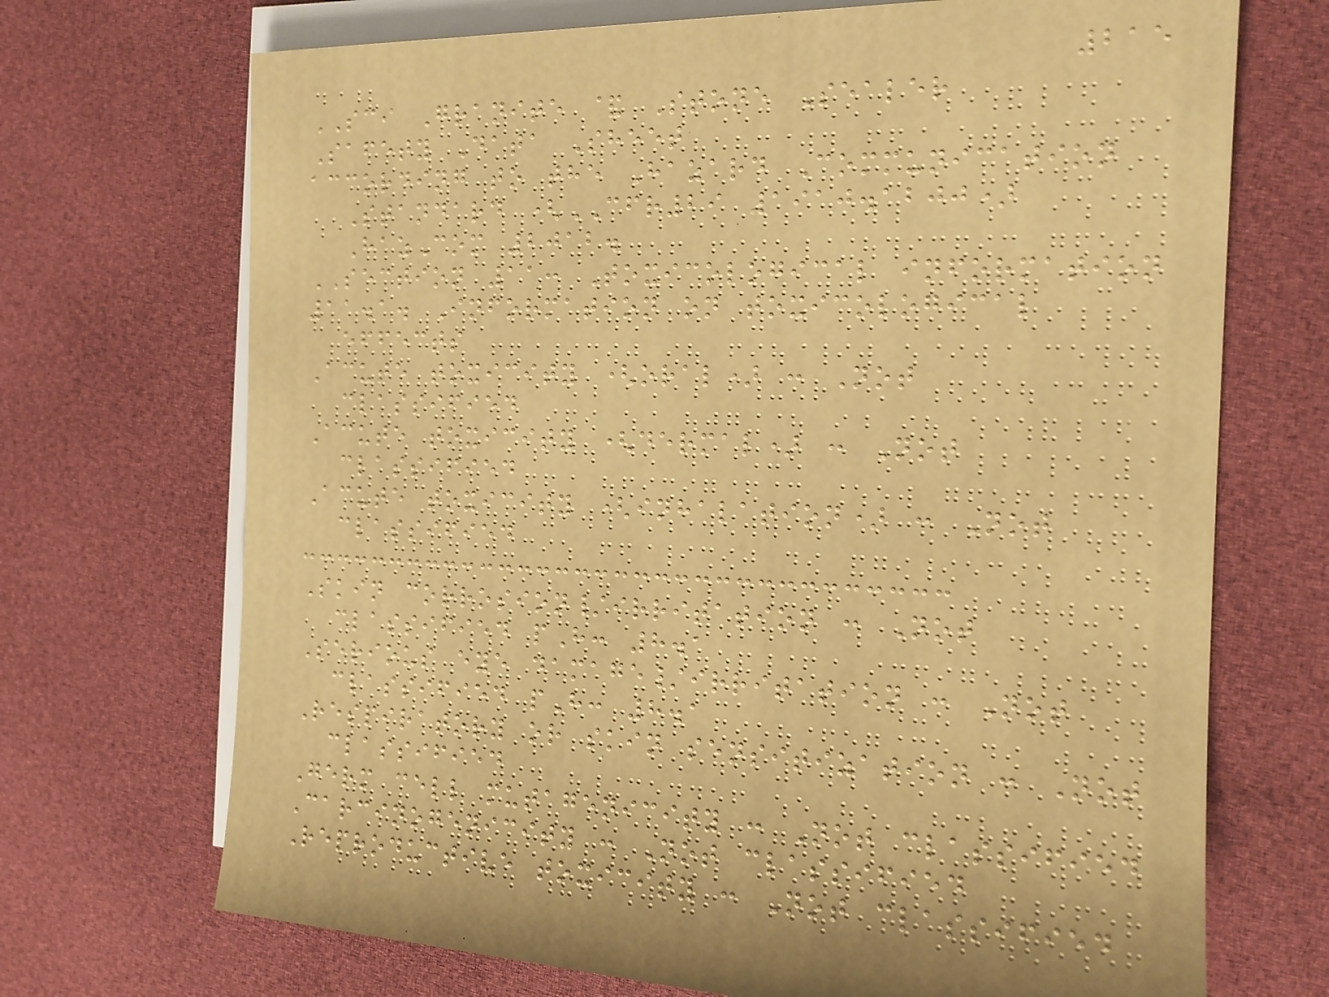215
SCI Granite & Stone Sealer
Safety Data Sheet
according to the Hazard Communication
Standard (CFR29 1910.1200)
HazCom 2012.
SECTION 11: Toxicological information
11.1. Information on toxicological
effects
Acute toxicity (oral) : Not
classified
Acute toxicity (dermal) : Not
classified
Acute toxicity (inhalation) : Not
classified
Skin corrosion/irritation : Not
classified pH: 8.1
Serious eye damage/irritation : Not
classified pH: 8.1
Respiratory or skin sensitization : Not
classified
Germ cell mutagenicity : Not classified
Carcinogenicity : Not classified
Reproductive toxicity : Not classified
